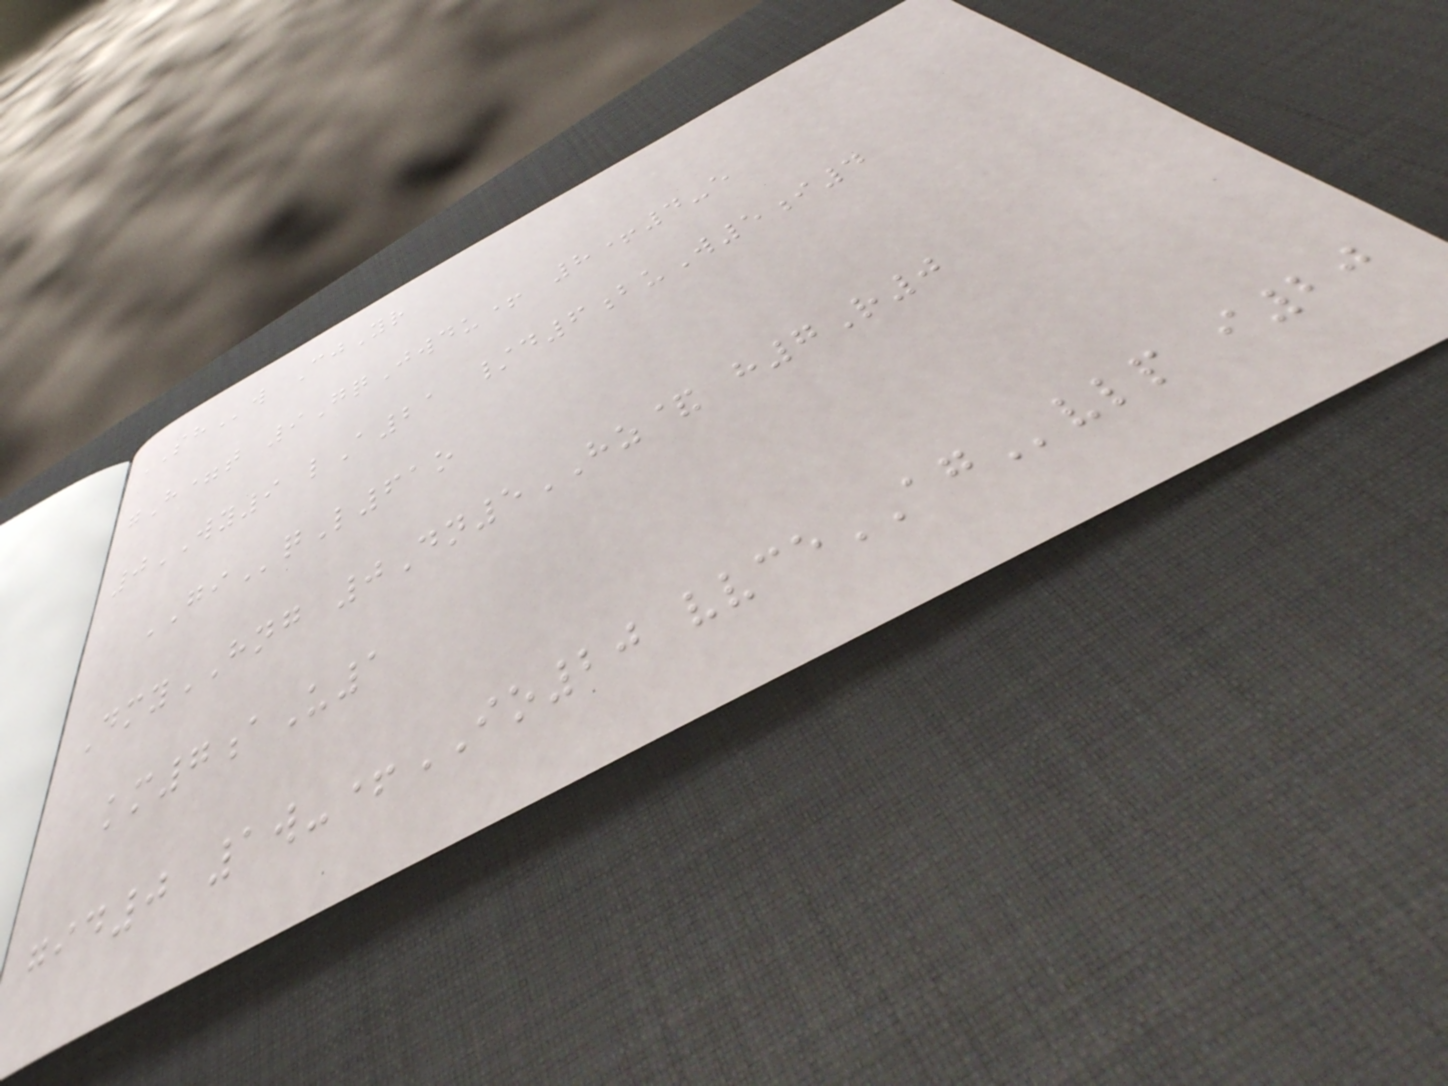SHw CjYr
gH=t 9GqJwdu+ 8+4-e
0WY9 lA21 /d6buW5i4
GIqL61o
DmyHNG 0Dn5HZ& h7R0
km7aU1
gid0 1w-+IO20 vvceAGvlp i20
